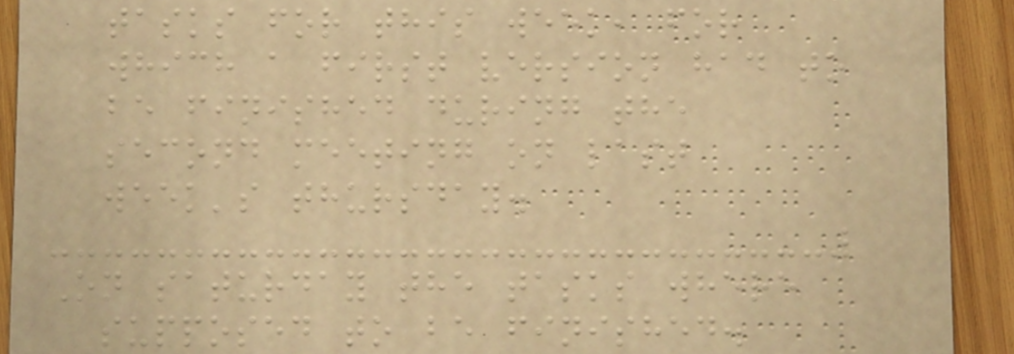tasks for this week, for
which a first version had to
be finished during the
second meeting on last
week's thursday.
On saturday the tasks where
supposed to be finished.
